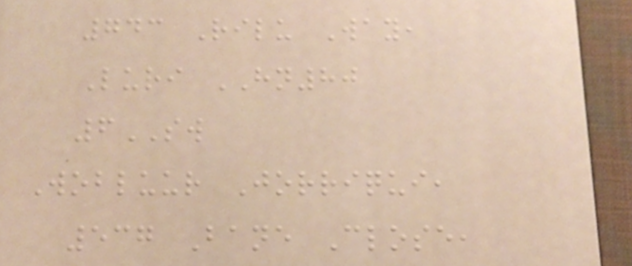743 Rilu Way,
Luri HN80
6SW
Wobluur Jorriqui,
537 Bane Close,
